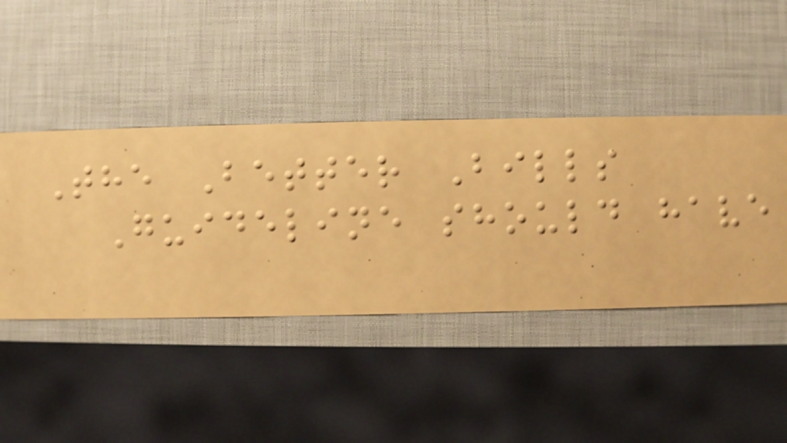The Better Bills
Guideline should have
